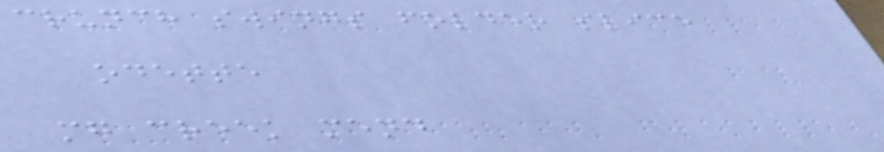crunch swings folder slice
odette
mg creek mend
